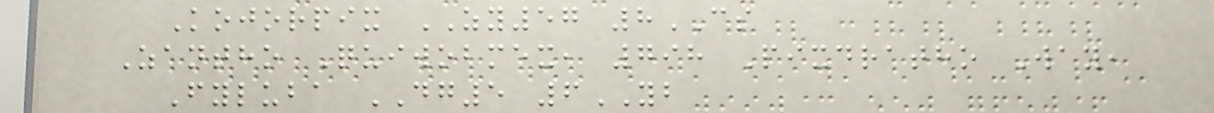Kojorpix ZY57 8CS
Zantho Quiwobmex, 798 Pixdratho Way,
Fyluba DG5 6YB
